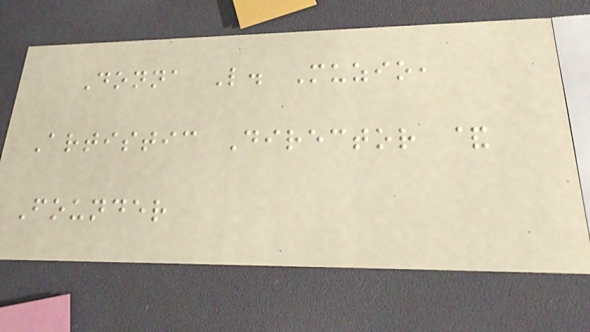Donna L. Muzio,
Artistic Director &
Founder
